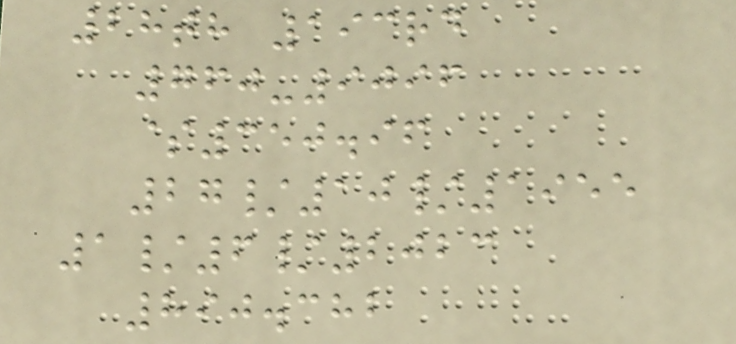28th 193rd
760-9096
$350.96
27/10/1955
1/6/2023
890.382
